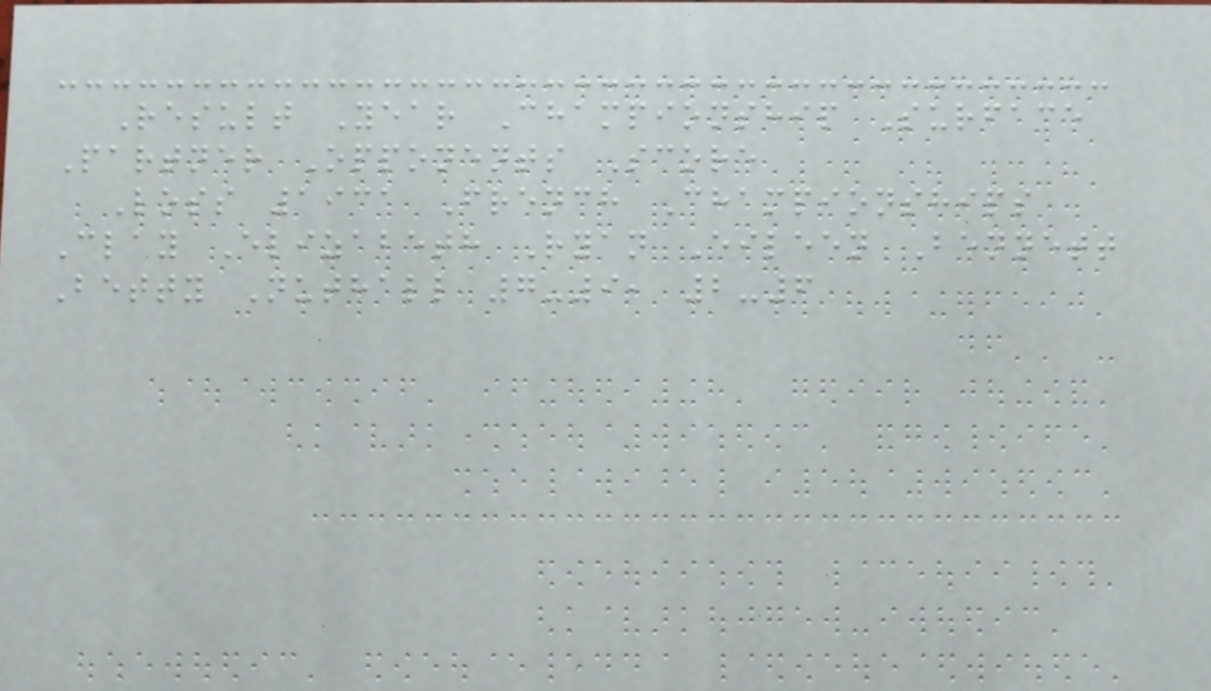Result Year Championship Surface
Partner Opponents Score
Loss 1931 French Championships
Clay Elizabeth Ryan Eileen Bennett
Betty Nuthall 7-9, 2-6
